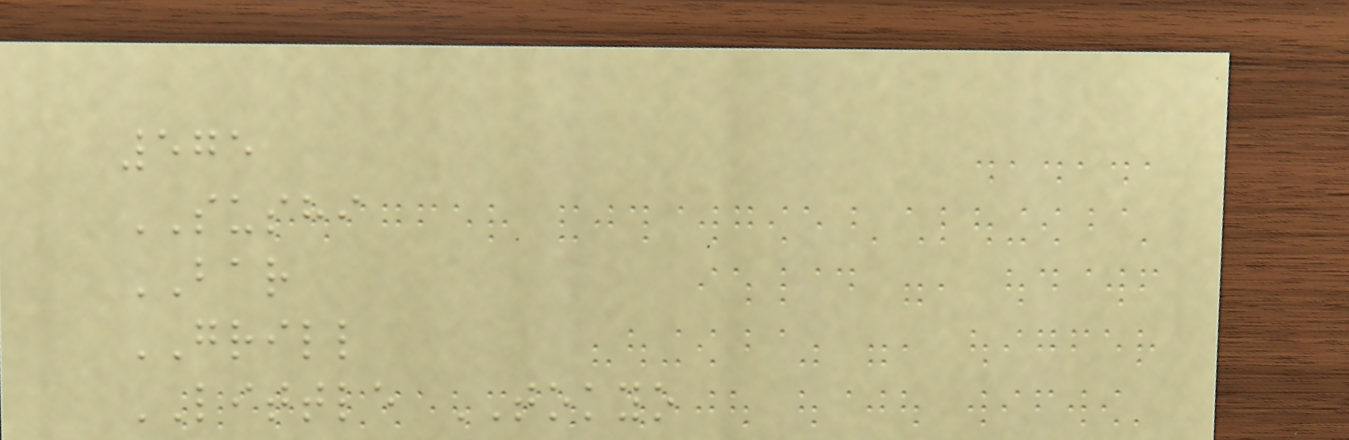575
SUSHI
BAR
GRILL
LITTLE TOKYO
